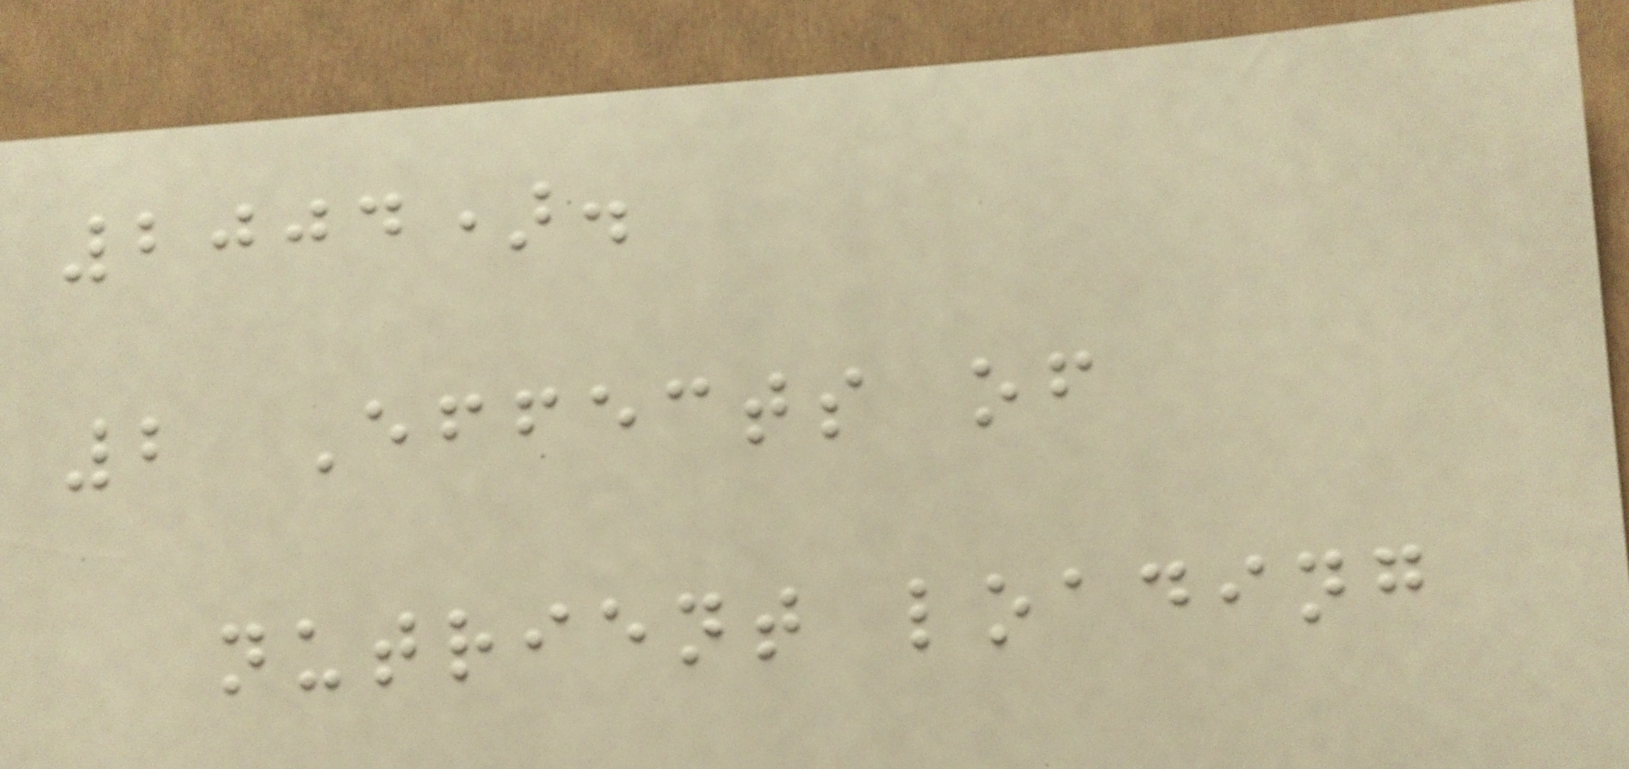2004).
2 Effects of
nutrient loading
